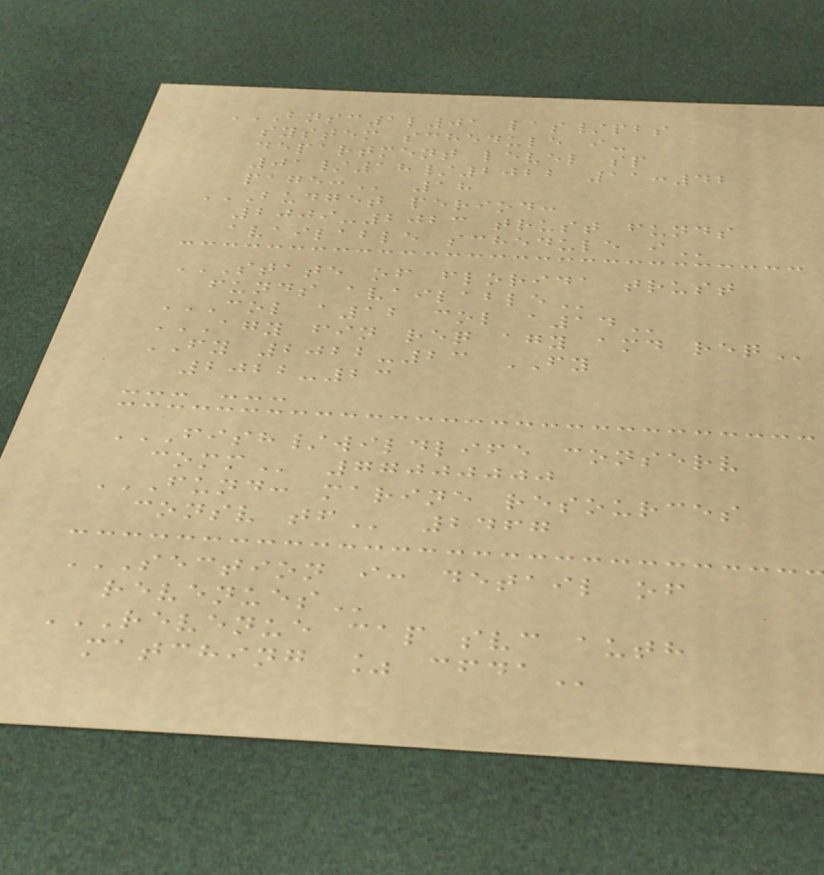BNSC1L01 LAS/PBS
SYSTEM SCHEDULE I-
DEPARTMENT LEVEL SP
01/18/2022 11:42
PAGE: 18
BUDGET PERIOD:
2009-2023 TRUST FUNDS
AVAILABLE SCHEDULE I
STATE OF FLORIDA TRUST
FUNDS AVAILABLE
COL A12 COL A14
AGY FIN REQ AGY AMD REQ
FY 2022-23 FY
2022-23
--- ---
FISH/WILDLIFE CONSERV
COMM 77000000
FUND: MARINE RESOURCES
CONSV TF 2467
SECTION I: DETAIL OF
REVENUES
REVENUE CAP SVC AUTH
MATCHING % CFDA
